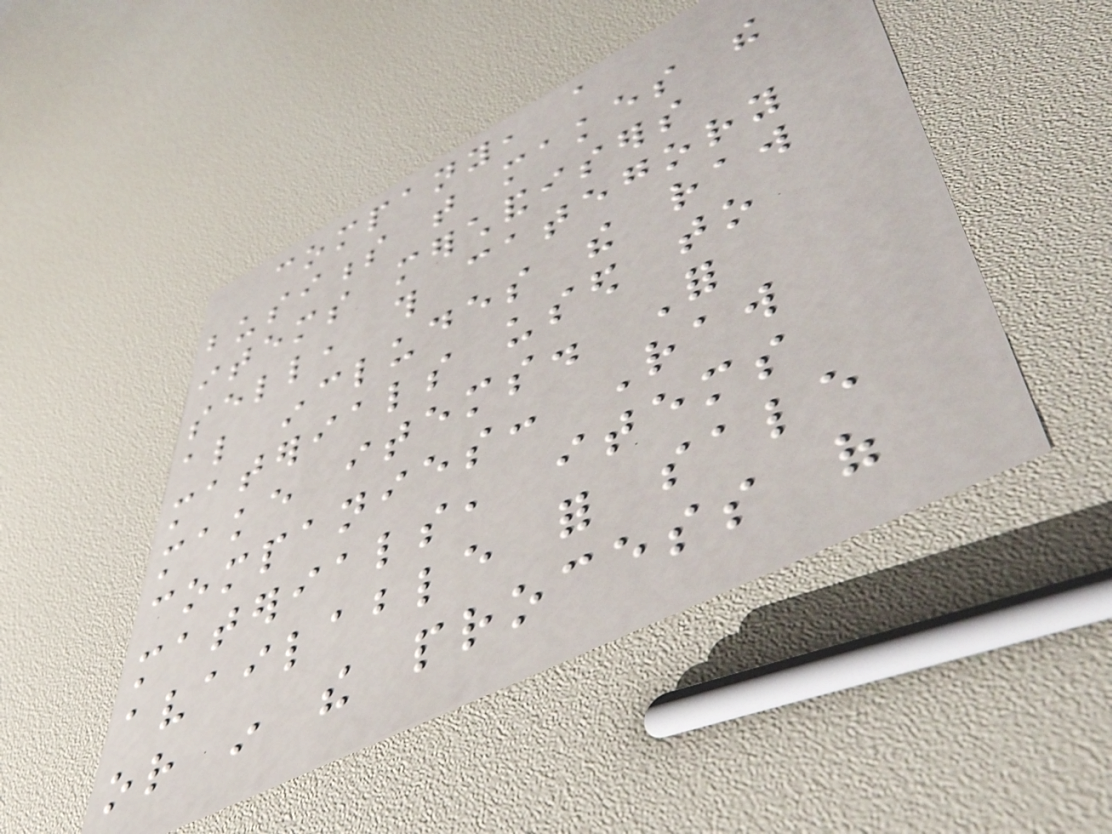company, a
business that makes the
items merchandisers
sell, this category
also includes the raw
materials used to
make items. For
companies: Raw
materials, items
available for sale
or in the process of
